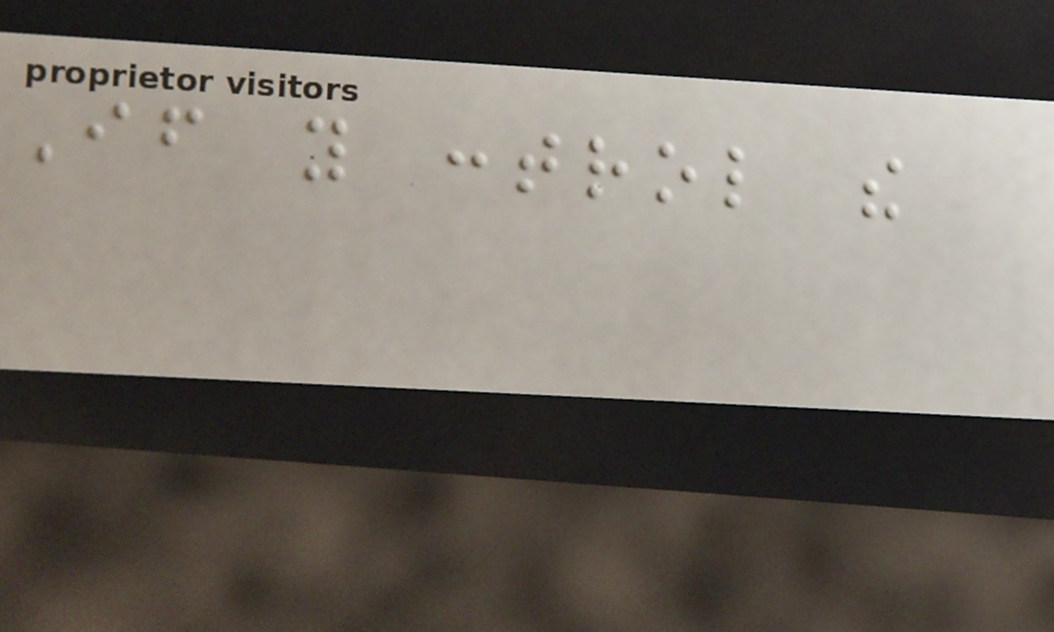If you control the
